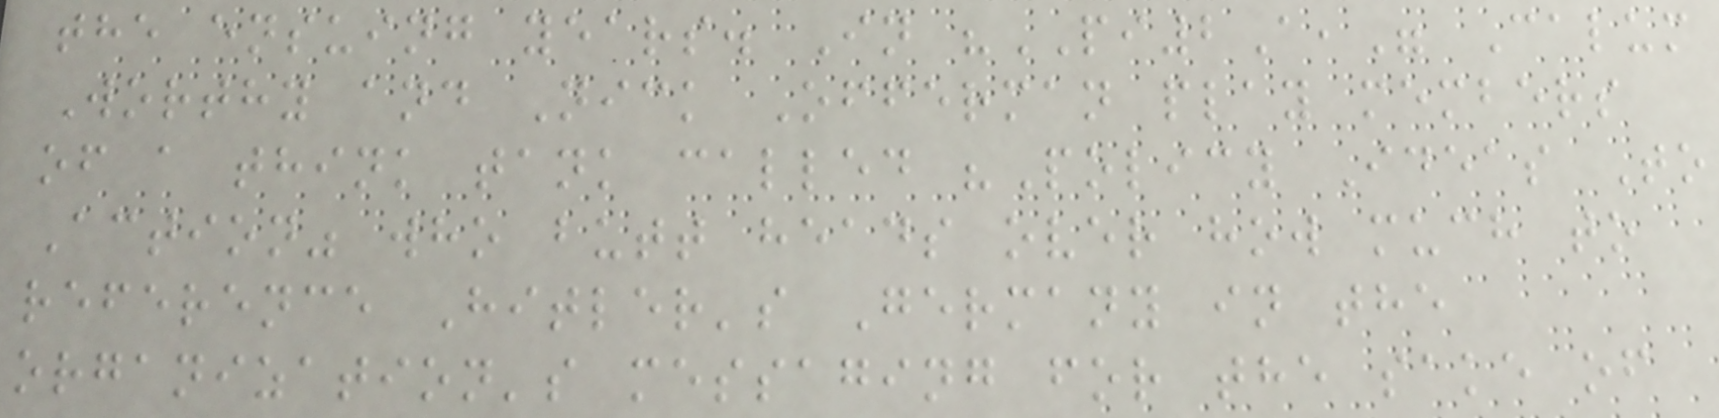the ensuing years. In "PI2A," Calum
Worthy and Nick Offerman play members
of a think tank called "Policy Ideas To
Action" who butt heads over how much to
reference Hitler's Germany in the
organization's messaging for the sake of
